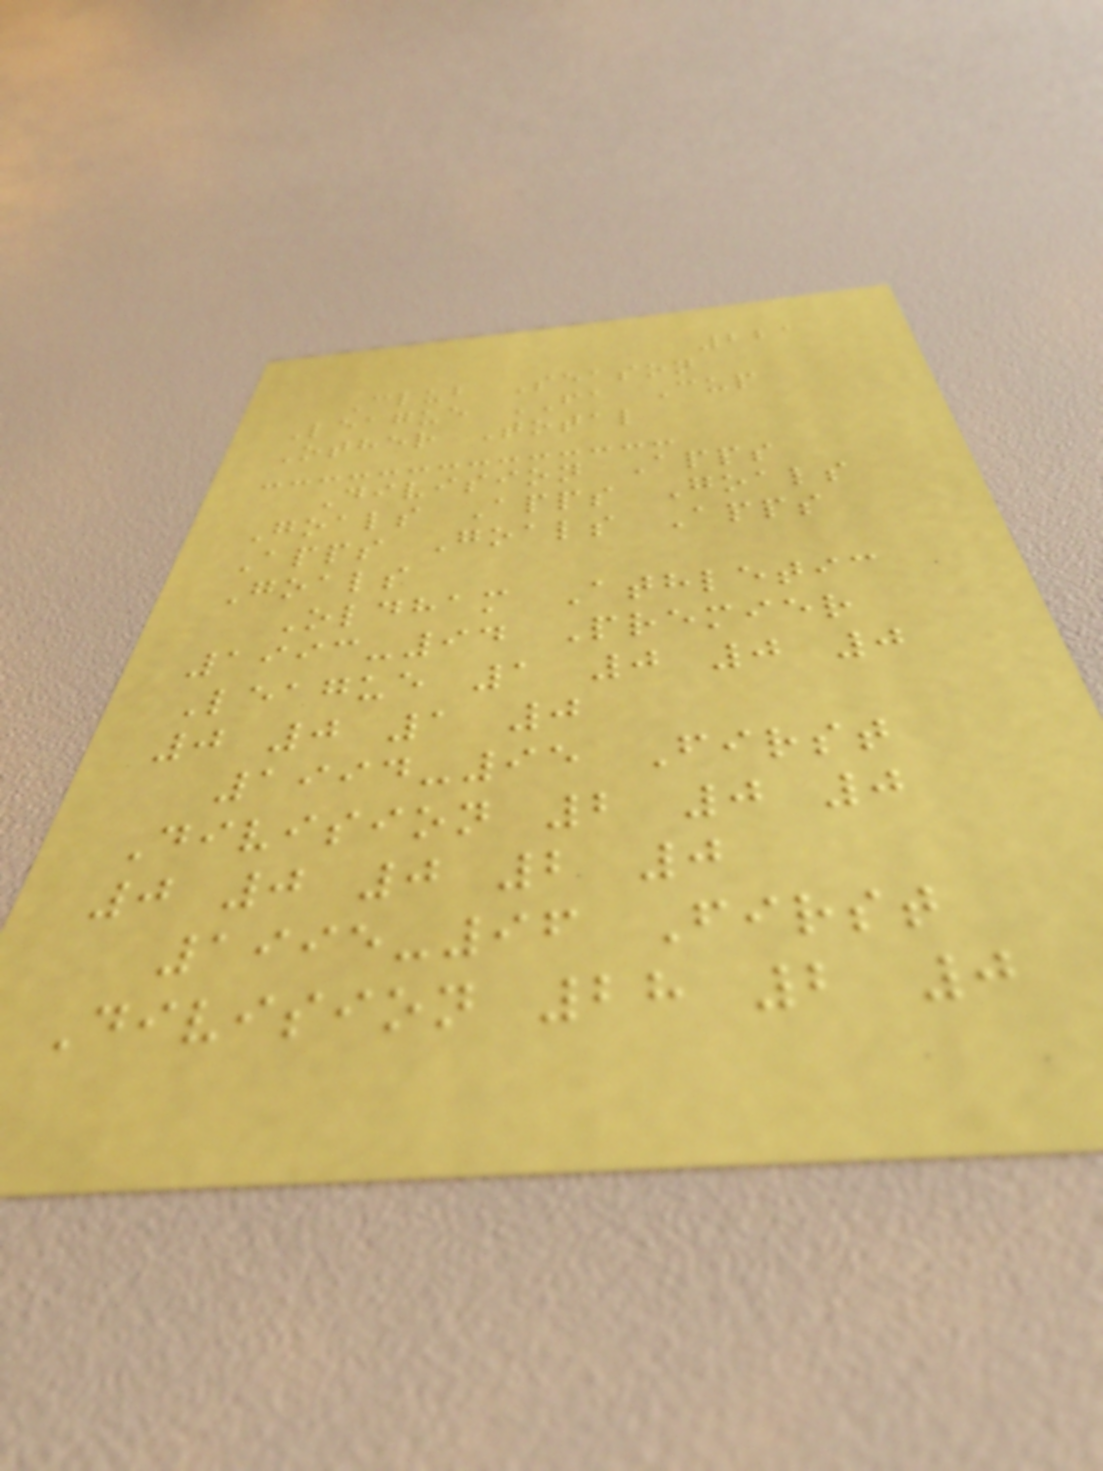221
Club Season
League FA Cup
Other Total
Division Apps
Goals Apps Goals
Apps Goals Apps
Goals
Oldham Athletic
1993-94 Premier
League 1 0 0 0
0 0 1 0
1994-95 First
Division 2 0 0
0 0 0 2 0
1995-96 First
Division 28 2 0
